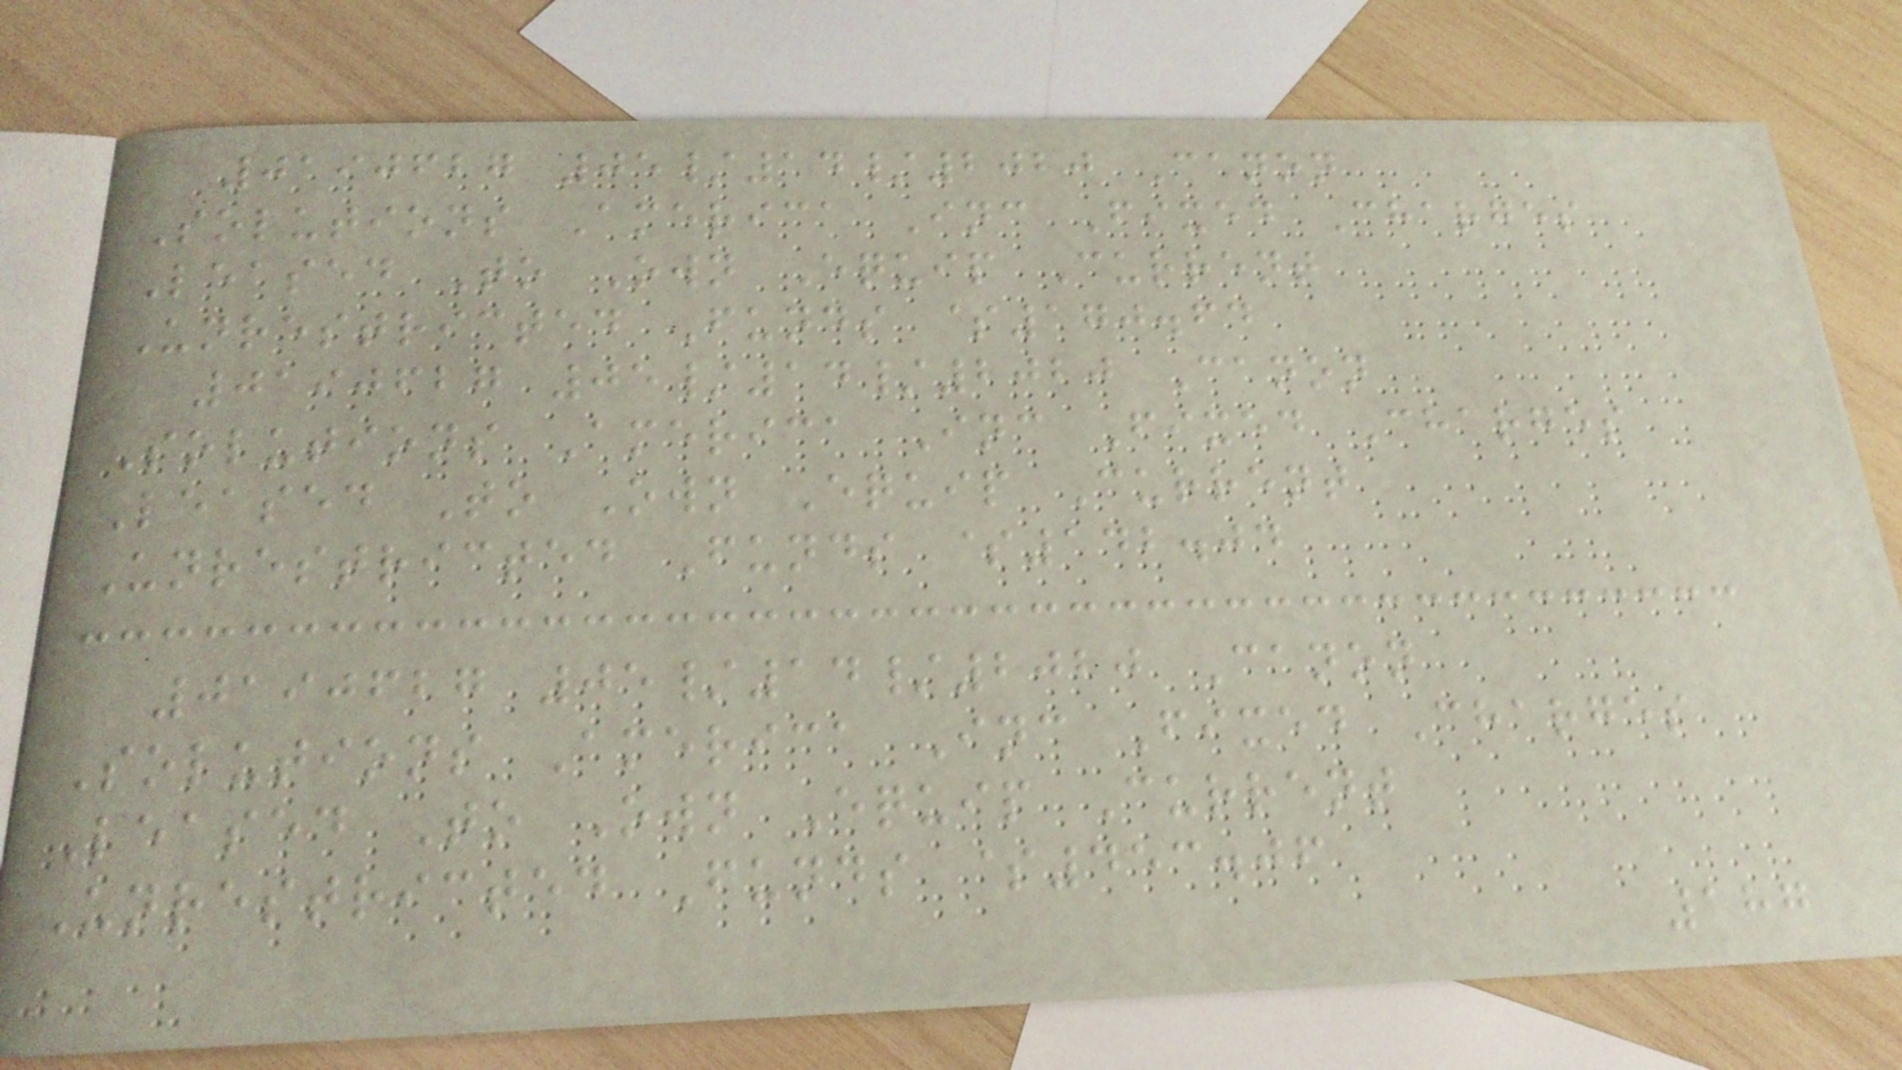0190627 05/14/2020 Canon
Solutions America Inc Fixed Charges
Leased To Own Equip Current
Unrestricted Funds $170.64
0190627 05/14/2020 Canon
Solutions America Inc Fixed Charges
Leased To Own Equip Current
Unrestricted Funds $142.04
0190627 05/14/2020 Canon
Solutions America Inc Fixed Charges
Leased To Own Equip Current
Unrestricted Funds $453.06
187
